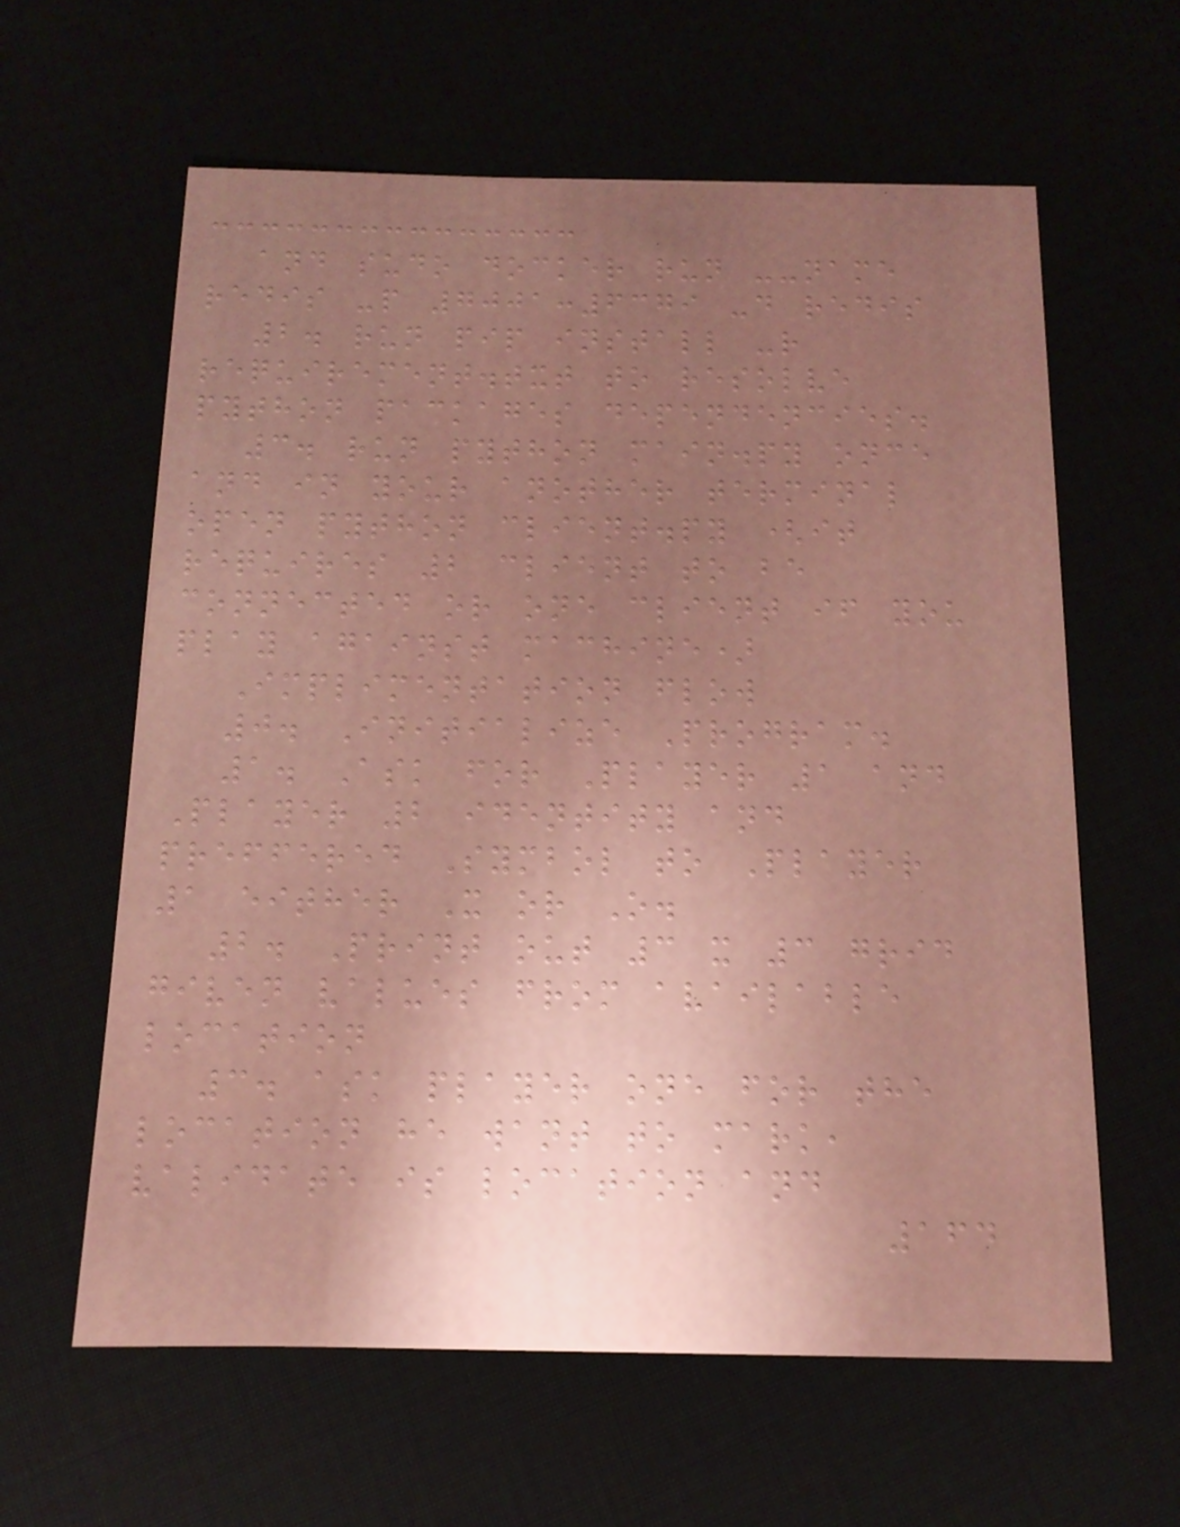and sudo docker run --name
redis -p 7001:6379 -d redis
2. run pip install -r
requirement.txt to resolve
python packages dependencies.
3. run python main.py once
and in your another terminal
open python client.py (it
requires 2 client to be
connected or one client if you
play against machine)
Implimentation flow
0. Initialize Program.
1. Ask for Player 1 and
Player 2 identity and
preffered Symbol to Player
1 either X or O.
2. Print out 3 x 3 grid
given values from available
location
3. ask player one for the
location he want to mark,
validate is location and
164
